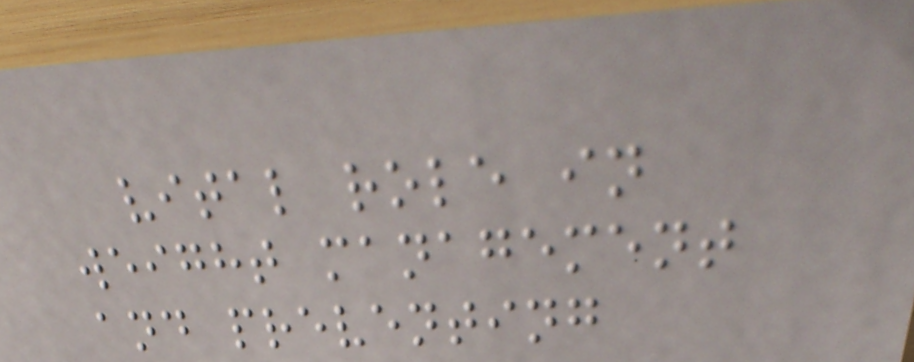vital role in
weight management
and preventing
